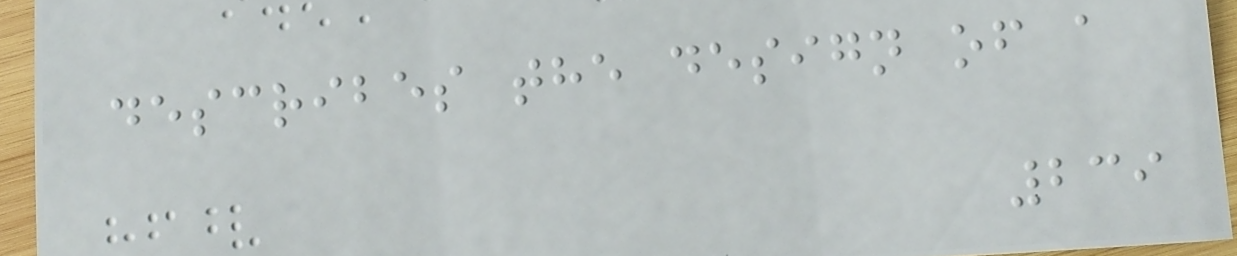describes the design of a
239
